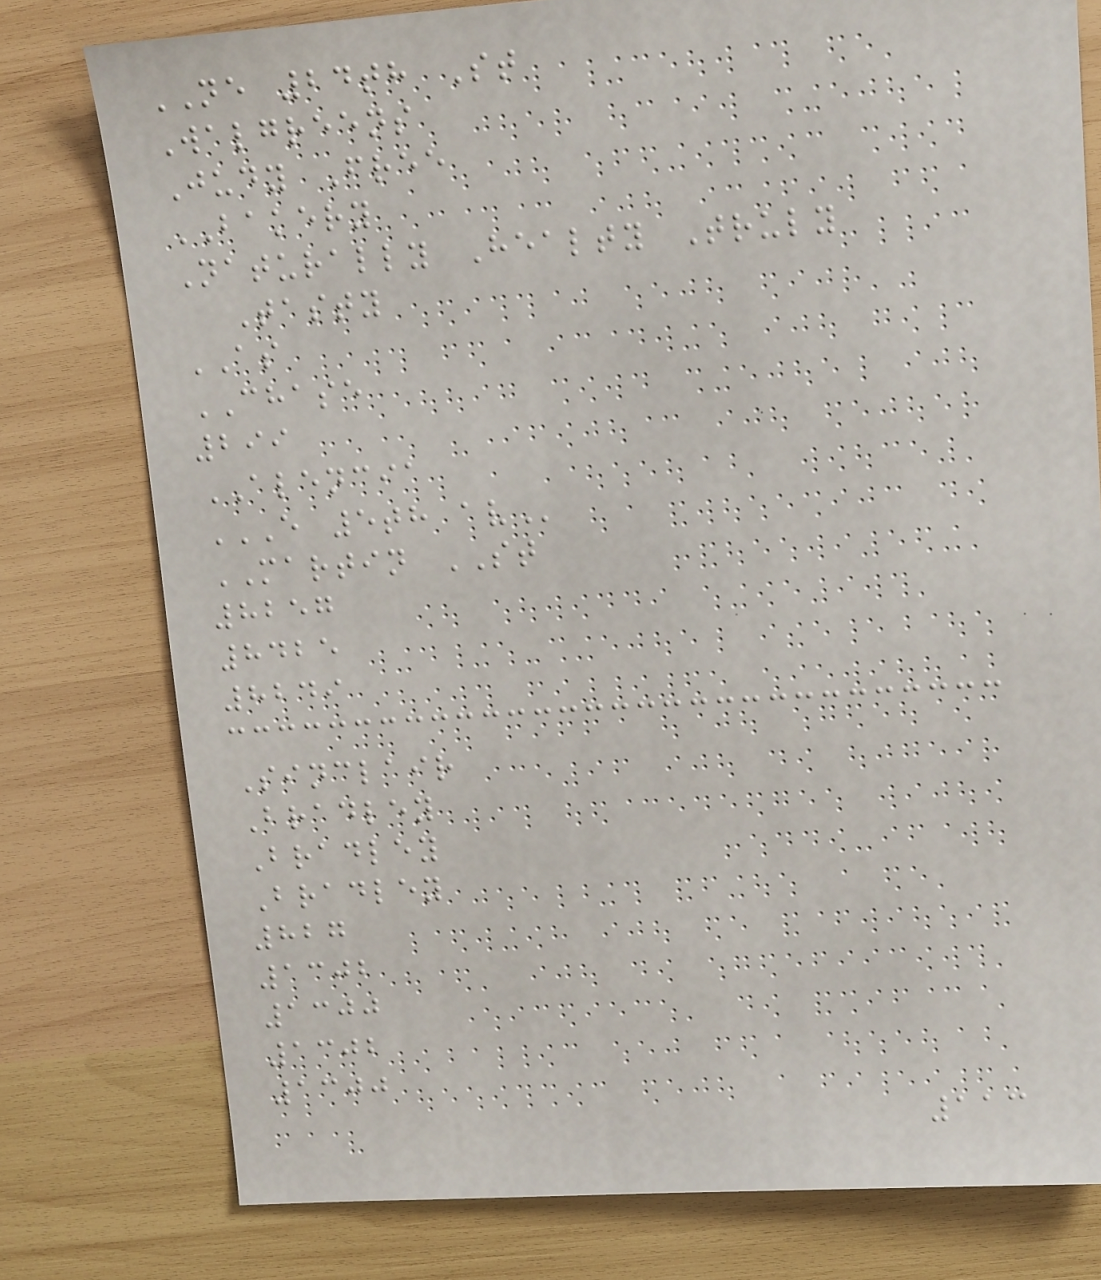NE 24th St
Walgreens
Judy Free
BAKERY
Naturally Healty Truly
Tasty
AS
CHASE
299
ALENCIA
E 5TH AV
MARTIN ST
8257
8425
8249
Sinclair
Bradley
Bradley
Bradley
827
1302
1300
1302
1300
113
